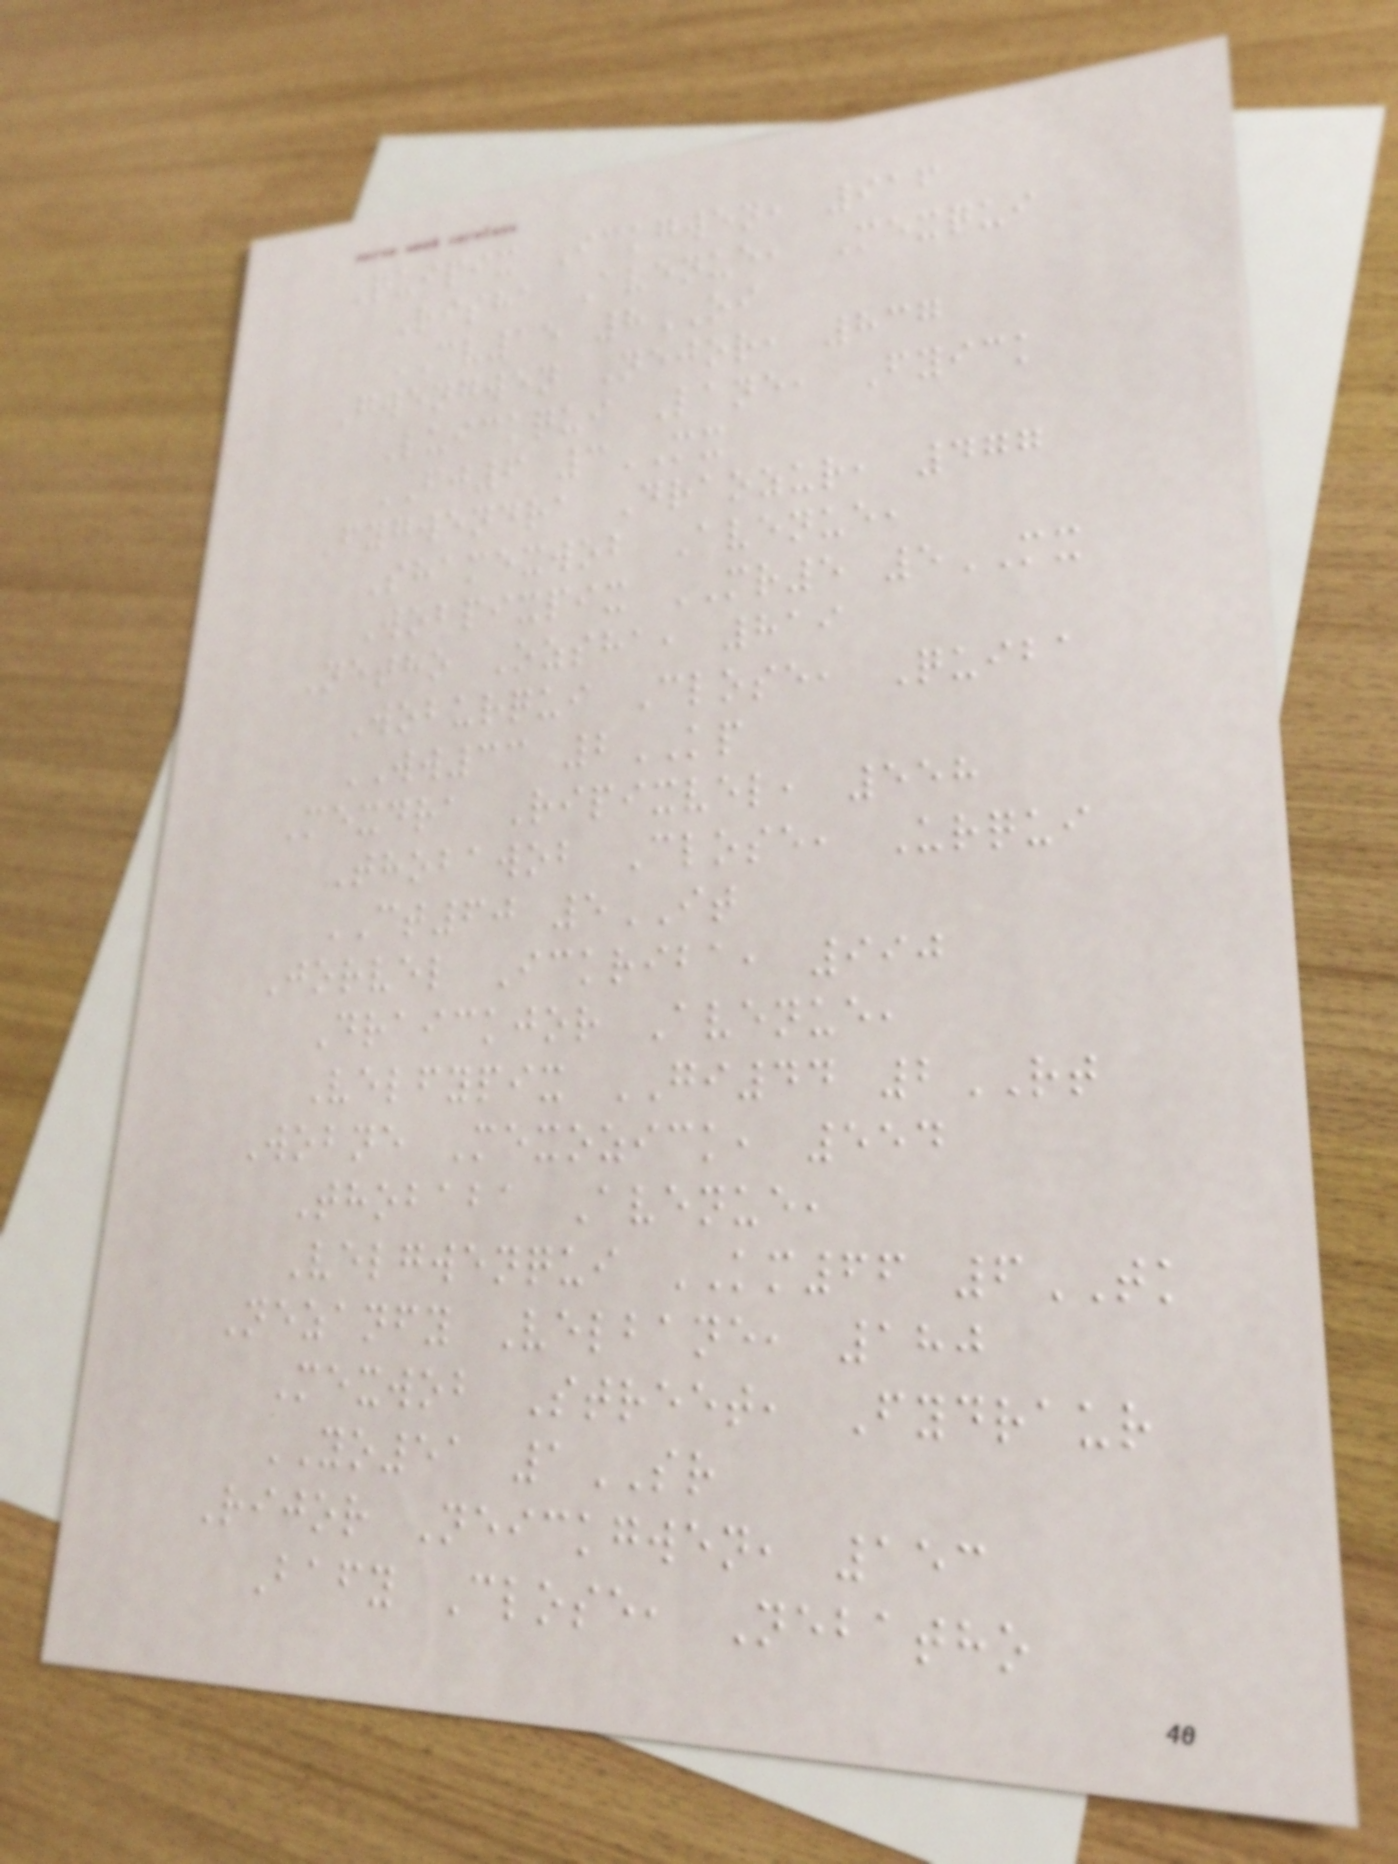Quipix Ickgwen, 916
Risha Avenue, Mexqui
CV15 8OI
Gwengwen Nejor, 837
Luickqui Lane, Fyick
FJ6 3MX
Fygwendra Draozur, 477
Shamexwob Avenue,
Wobpixpix MR5 5MX
Netho Ozsha, 819
Woburqui Close, Quiba
WW33 2KP
Mexdra Ripixvel, 558
Thobawob Close, Urqui
CT60 5IT
Jorvel Ickriba, 990
Draickjor Avenue,
Velfypix GI44 2RT
Wobne Mexozick, 554
Thobaba Avenue,
Velgwenqui KM66 6TK
Nezanfy Velbane, 180
Mexwob Street, Fydraur
YO51 1SR
Rijor Neickgwen, 153
Bafy Close, Nebatho
